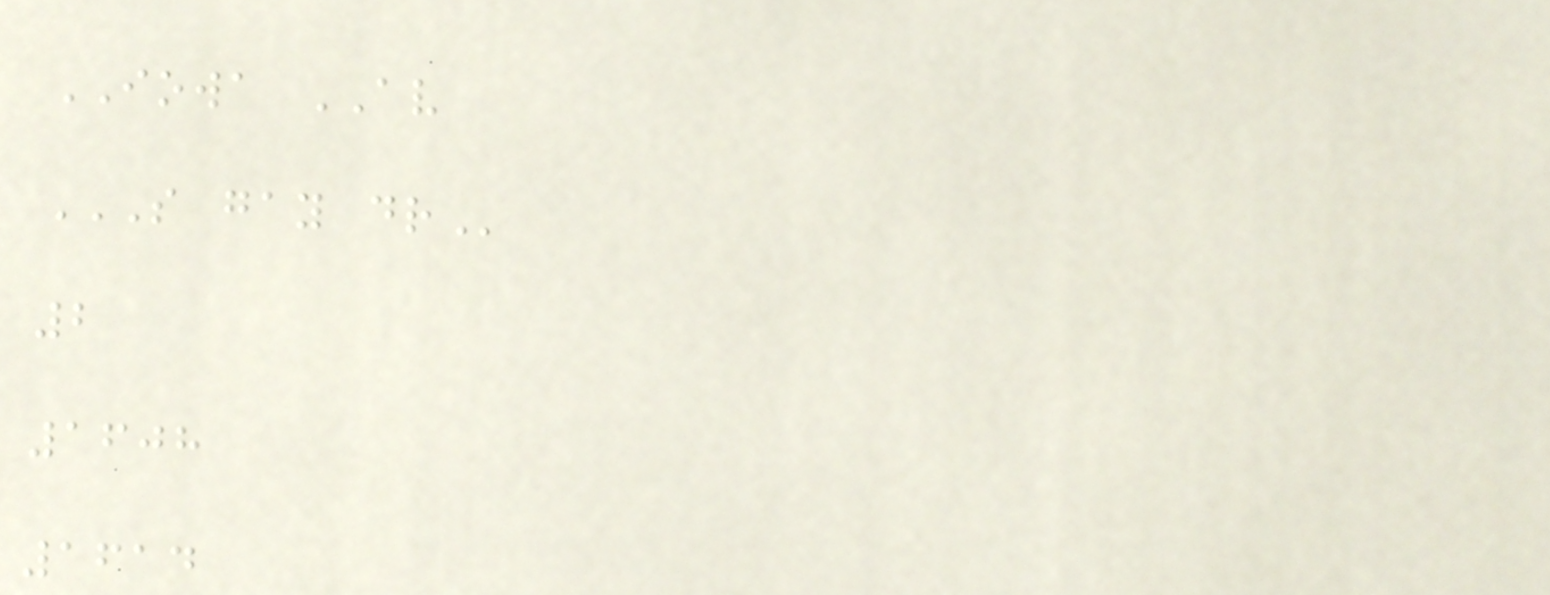IOWA AV
S GAY DR
2
1608
1614
